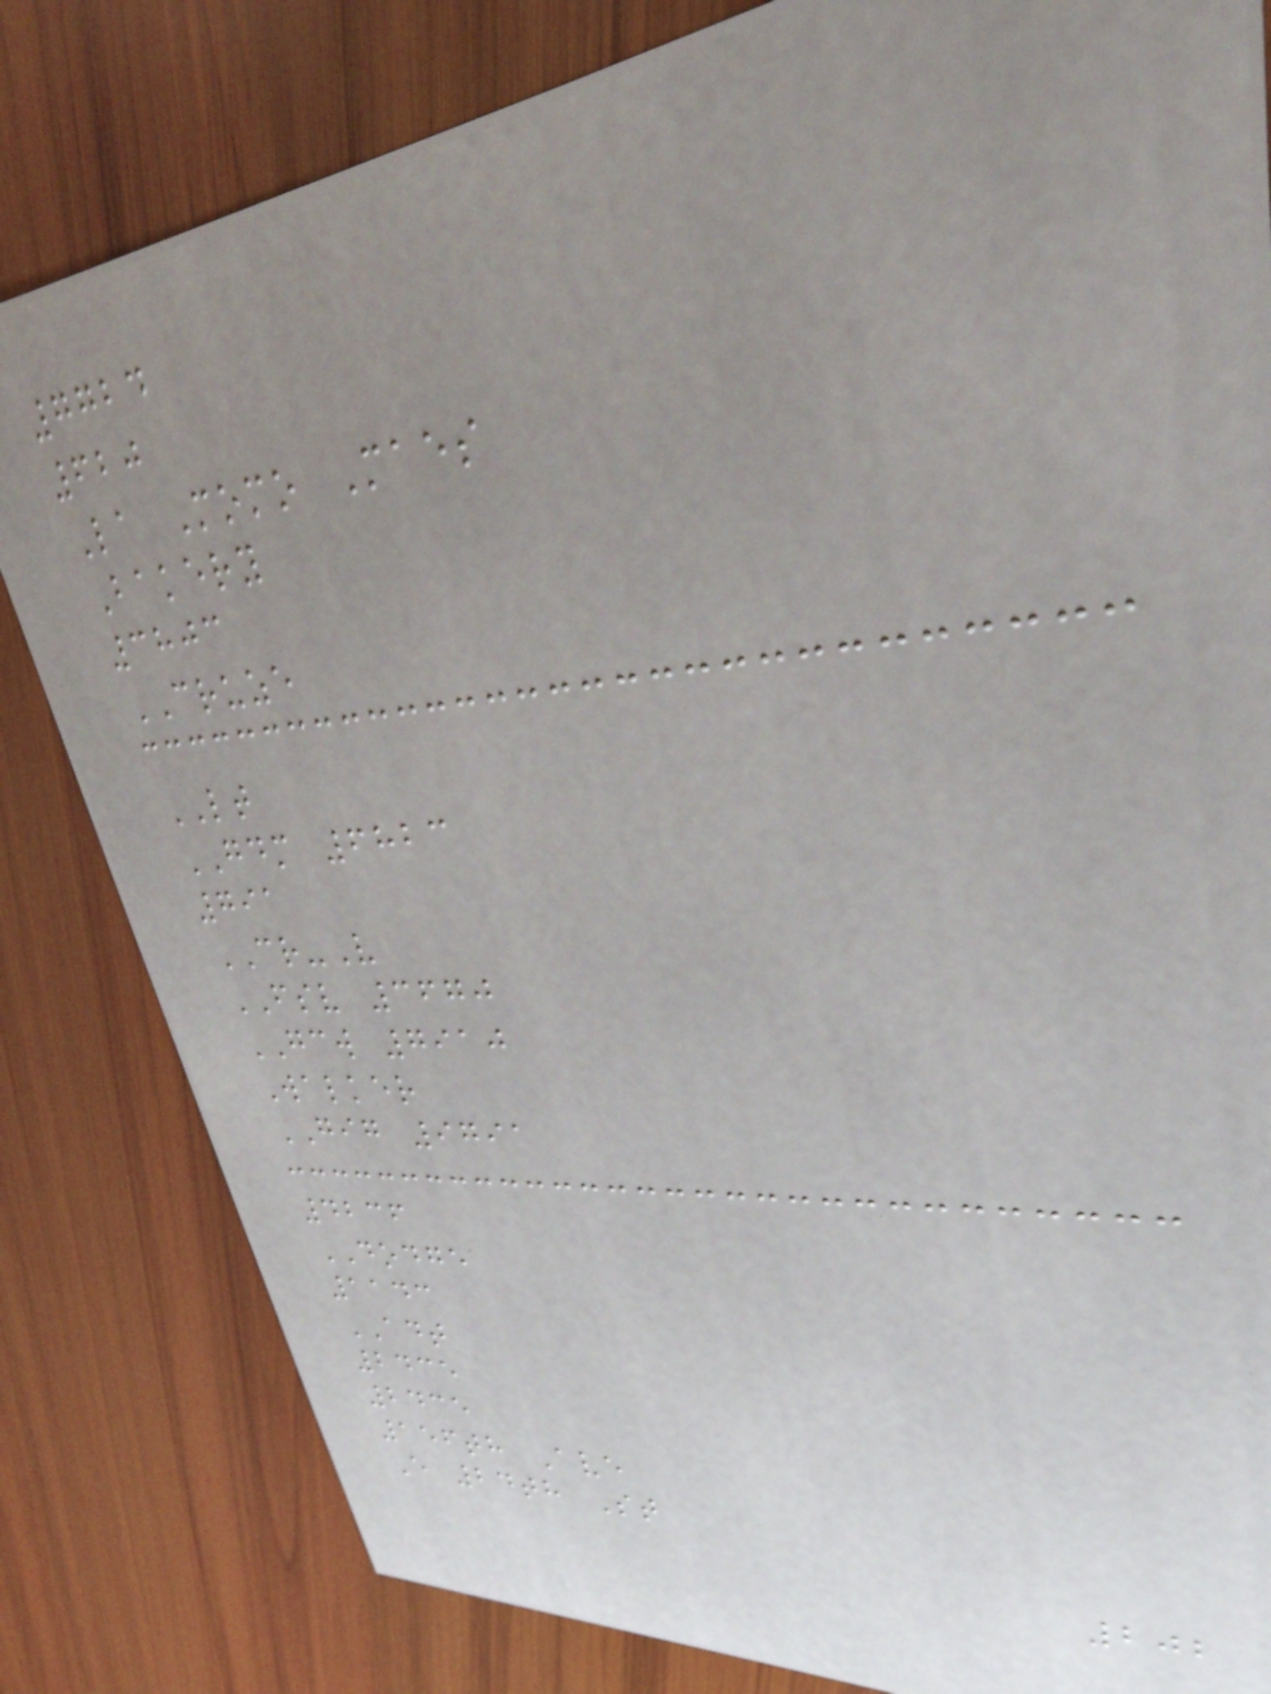7724
620
La Momo Maes
Bakery
3803
CRUZE
LT
GDM 6823
791
CR-V
FSV 3670
GCW 7910
Walker
GIG 9791
4236
DODGE
1143
ADT
2435
2435
156th Ave
E 24th St
202
